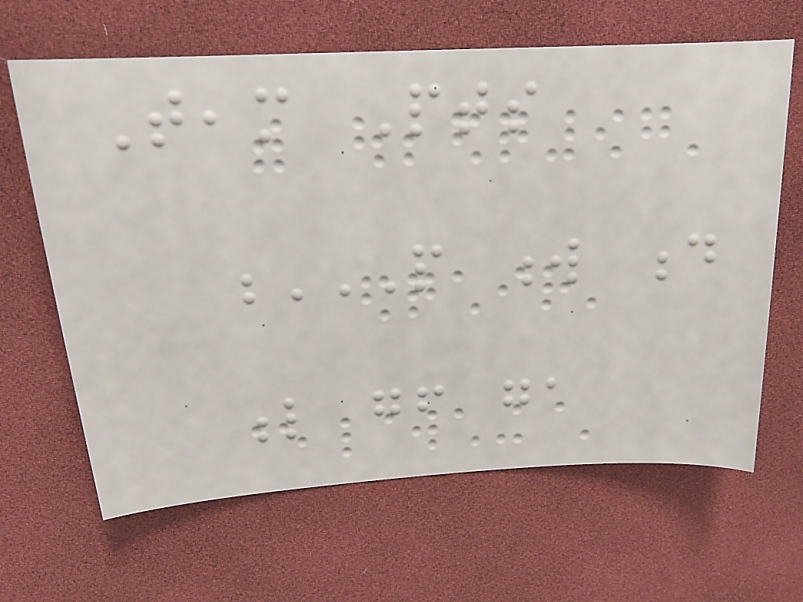Team Pts
P W D
L GF GA
